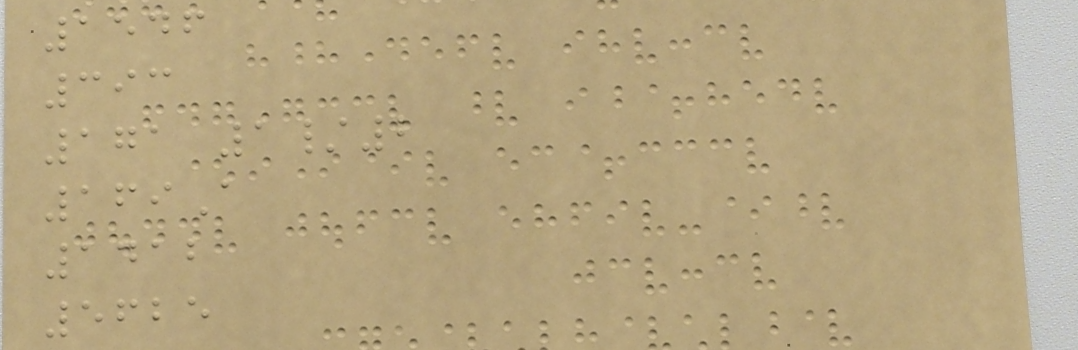1546
393
171 1/2
169A
1412
5625
